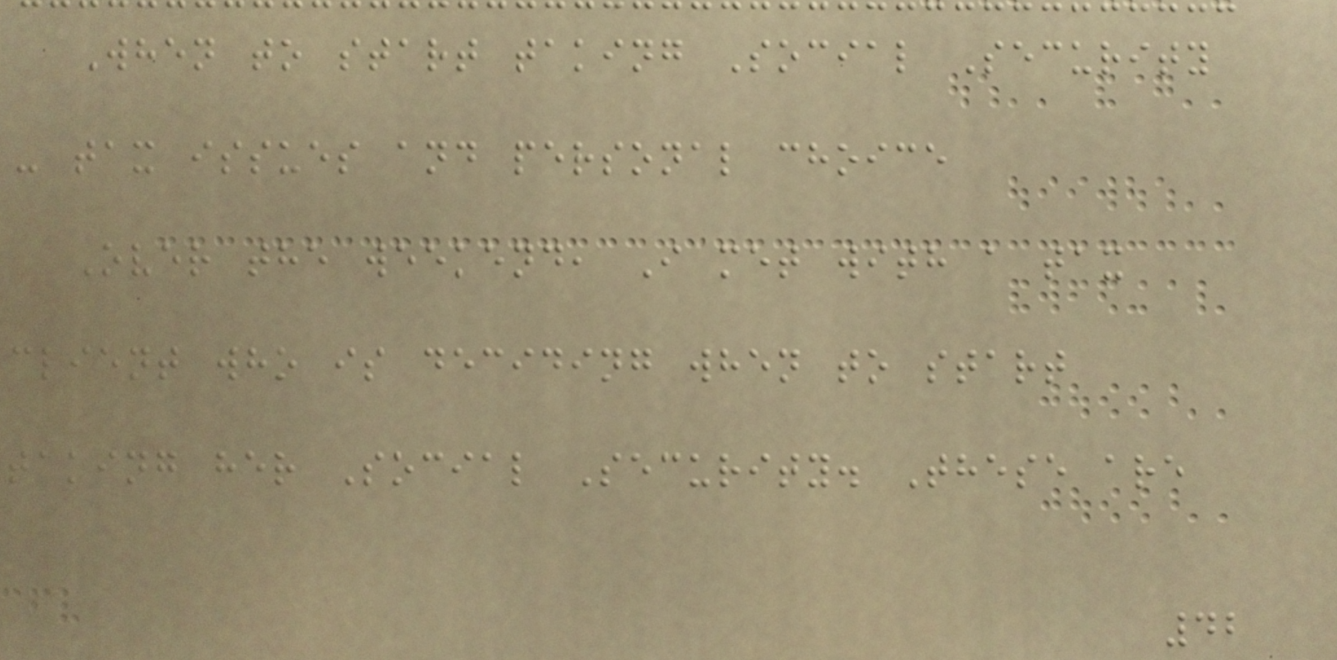When to start taking Social Security
- tax issues and personal choice
Over the weekend, I met with a tax
client who is deciding when to start
taking her Social Security. These are
42
